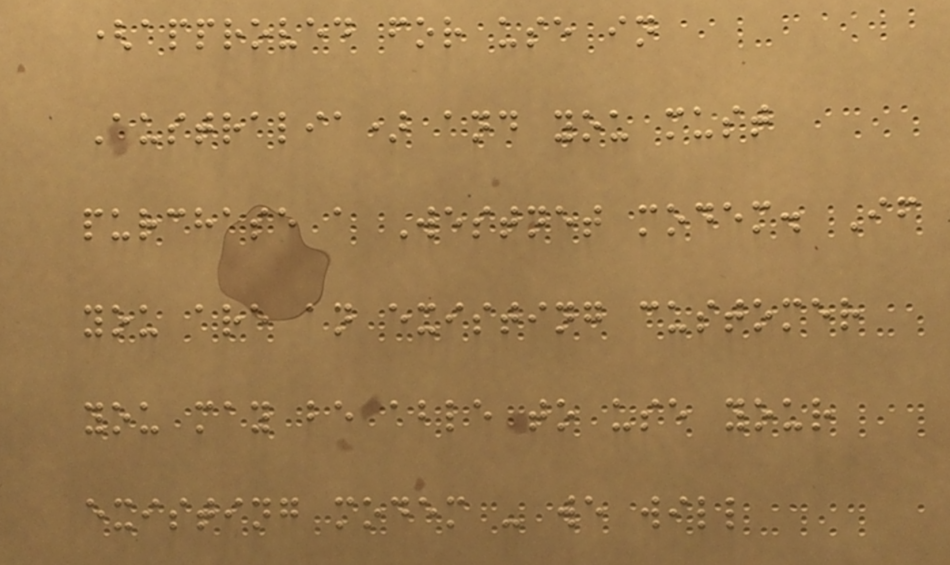(approved for use in
Australia) and you must
purchase a Westnet modem. If
you are an existing customer
you may be able to use your
existing modem - we will
